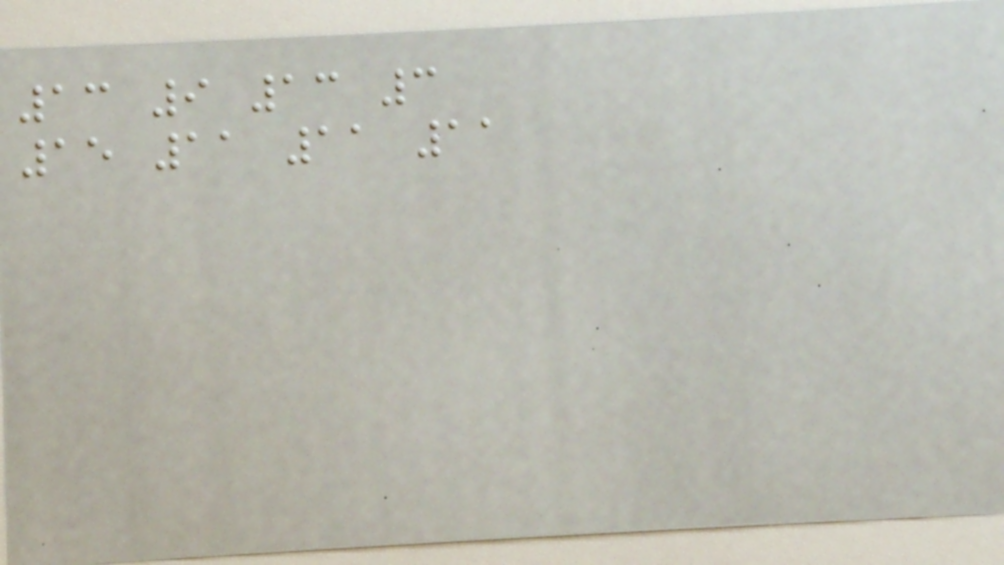13 9 13 3
15 11 11 11
